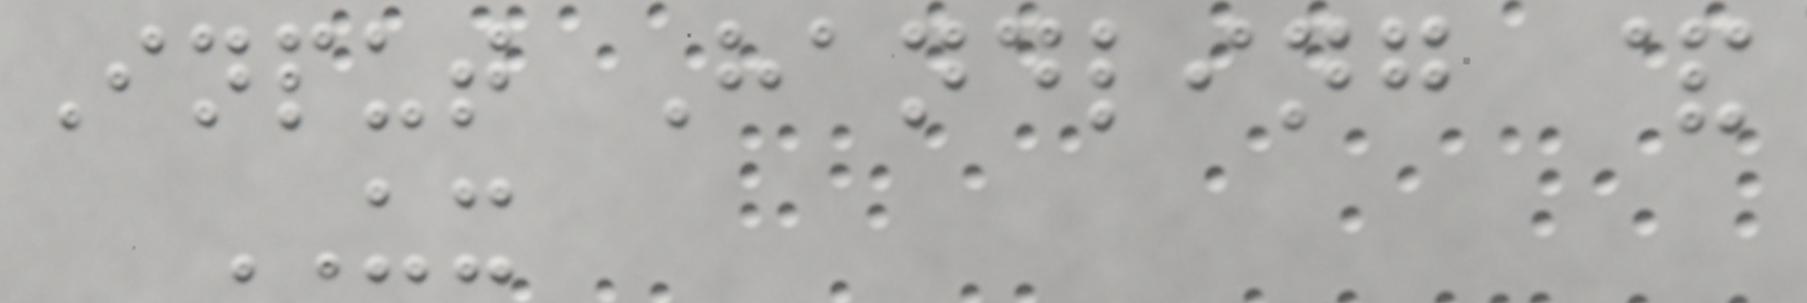Input Handling &
UX
